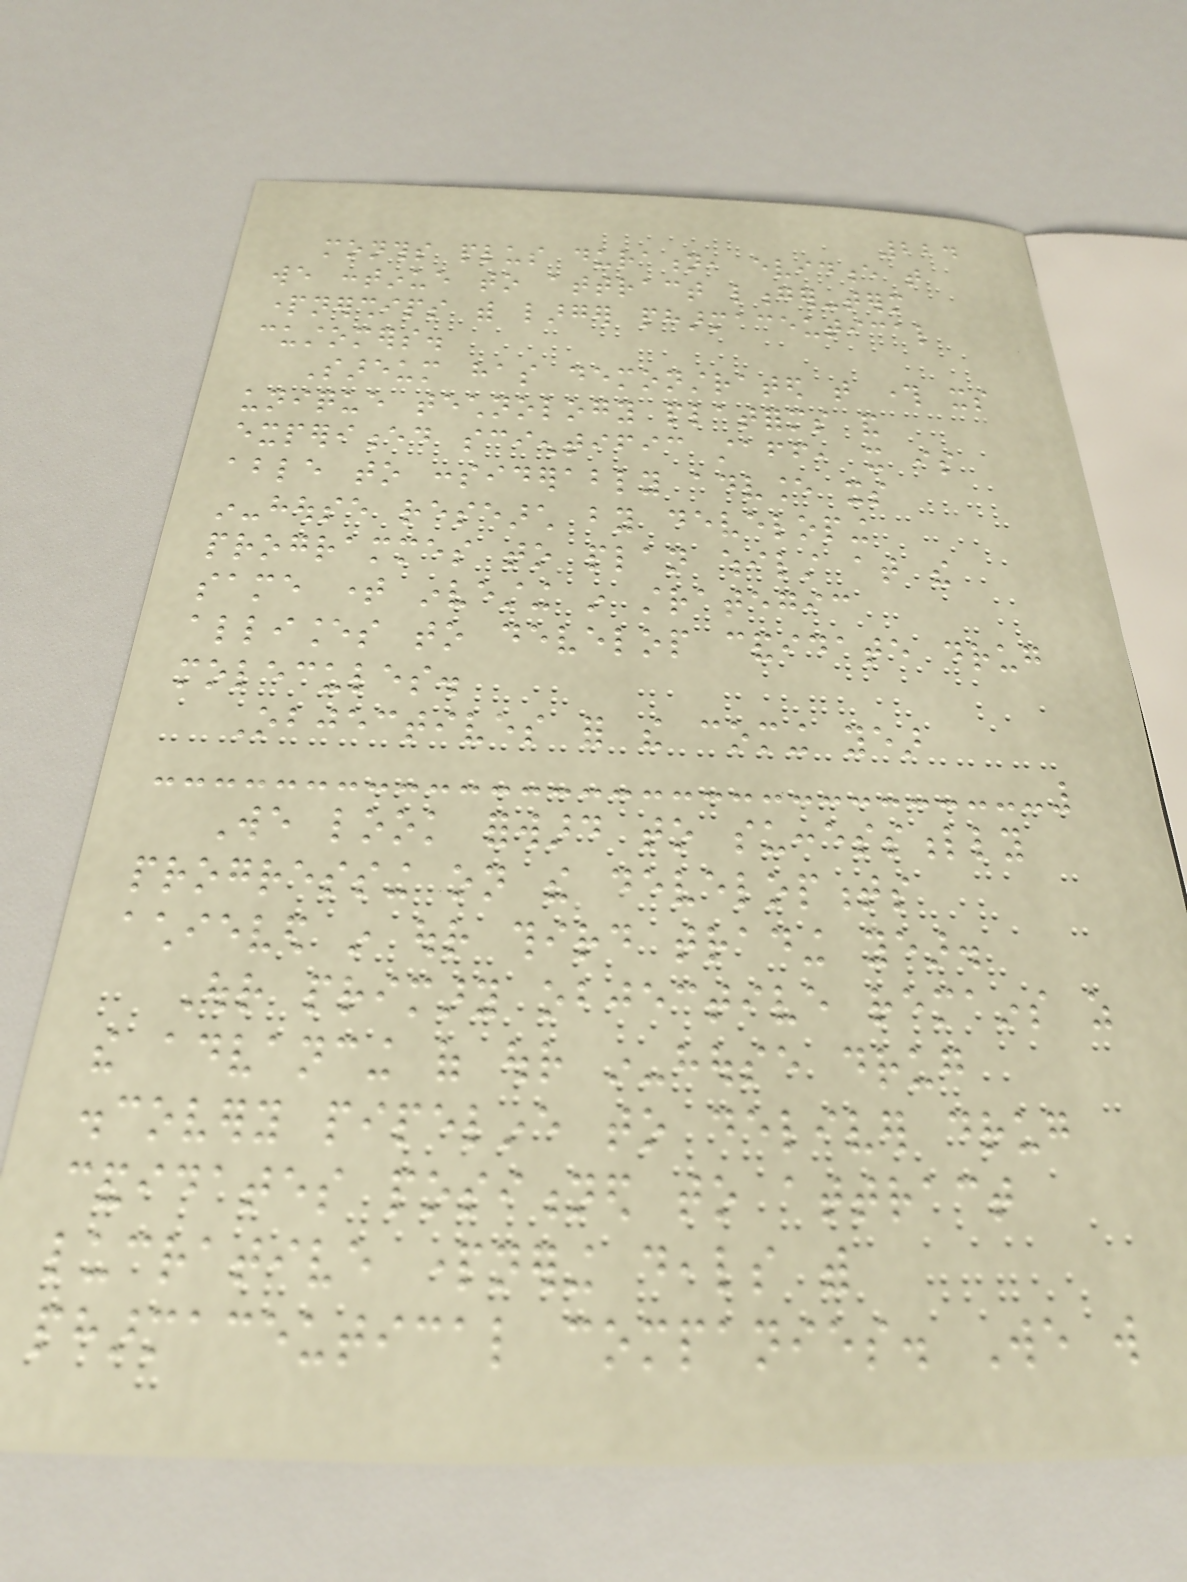224
months plus duration, evidence that
we continue to attract longer-term
partnerships with larger pharmaceutical
customers.
Sareum has demonstrated that through its
unique technology platforms and
experienced scientific staff, it is
able to considerably advance its
in-house research by developing
programmes to plan whilst at the
same time investing in strategic
alliances to develop candidate drug
molecules.
Objectives for the coming year
We look forward to successfully
progressing on the developments
achieved in our third trading year.
Our primary objective remains as
the advancing of our in-house drug
discovery pipeline to deliver drug
candidates positioned to attract
lucrative partnering deals with
pharmaceutical companies. We will
